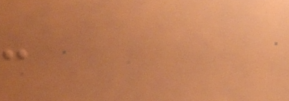-
